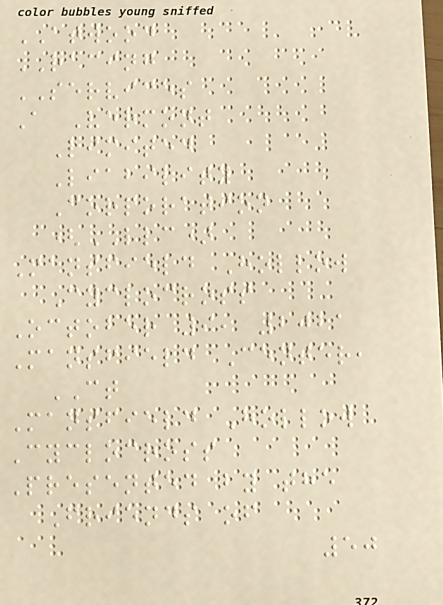ATWOOD
RACING
SERVICES
A Vermont
Limited
Liability
Corporation
(LLC)
Mansfield Hollow
Cyclocross
October 9, 2021
Mansfield Center,
CT
Mansfield Hollow
Cyclocross
Presented by the
Friends of
50
